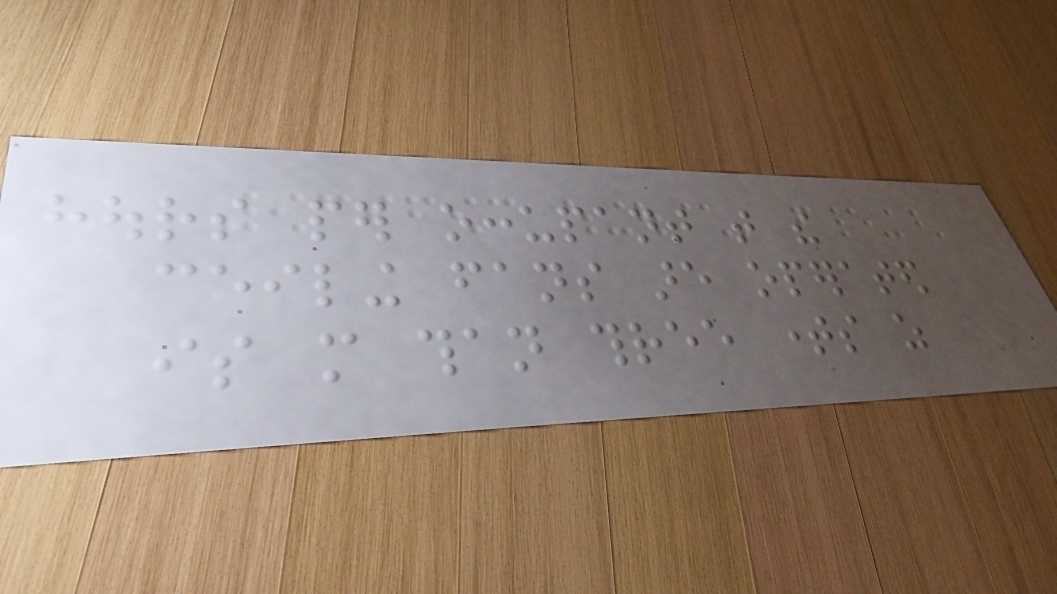hours per occupant that the
ceiling fans are operated
is more than three times as
